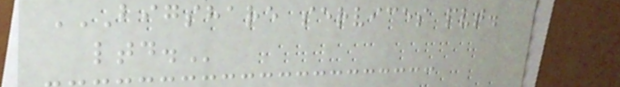BIGSHARE SERVICES PVT.
LTD.
